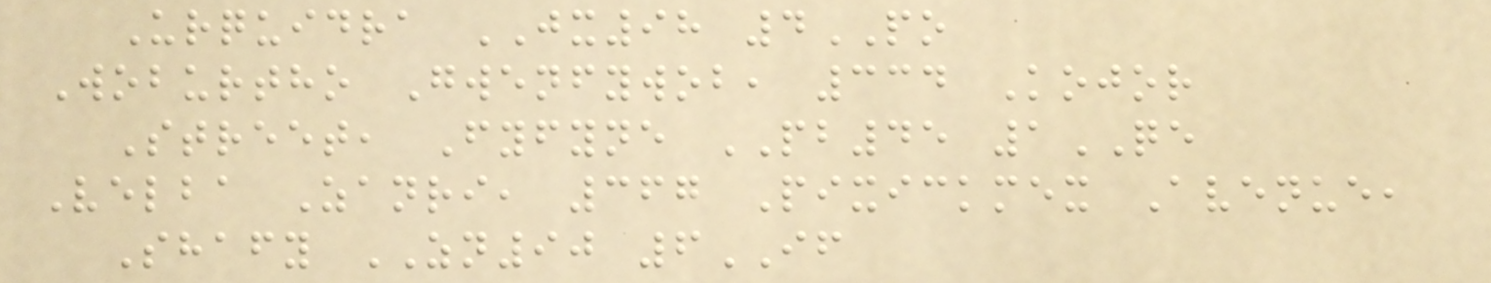Urquidra JX98 4PO
Woburtho Gwenfywob, 334 Kojor
Street, Fyfyne PB45 1QE
Velba Zanri, 367 Pixickmex Avenue,
Shafy ZN90 6IF
